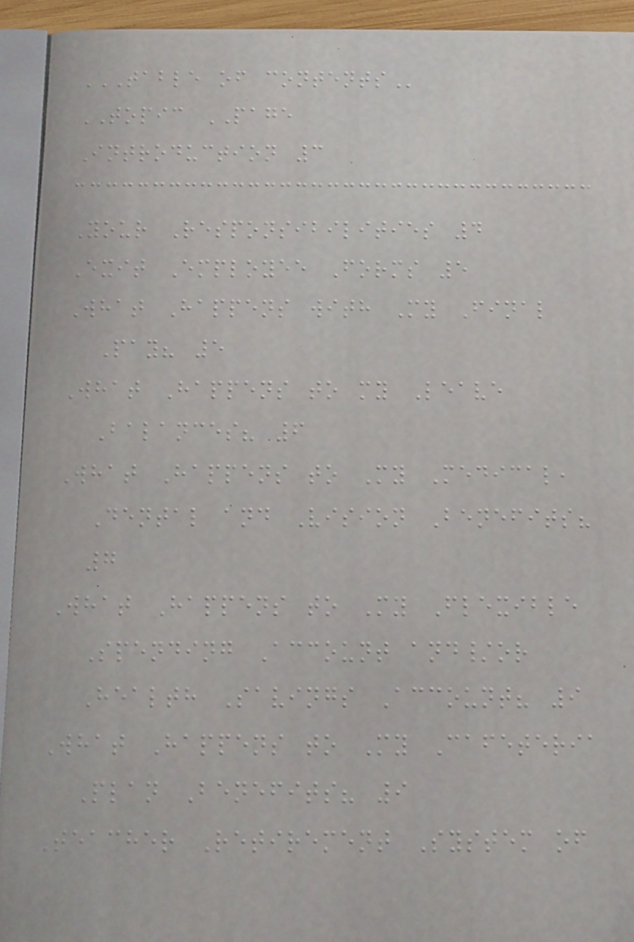TABLE OF CONTENTS
TOPIC PAGE
Introduction 3
Your Responsibilities 4
Exit Employee Forms 5
What Happens with My Final
Pay? 5
What Happens to my Leave
Balances? 6
What Happens to My Medical,
Dental and Vision Benefits?
7
What Happens to My Flexible
Spending Account and/or
Health Savings Account? 9
What Happens to My Cafeteria
Plan Benefits? 9
Teacher Retirement System of
